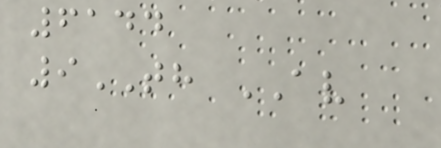6144
9TH AV
